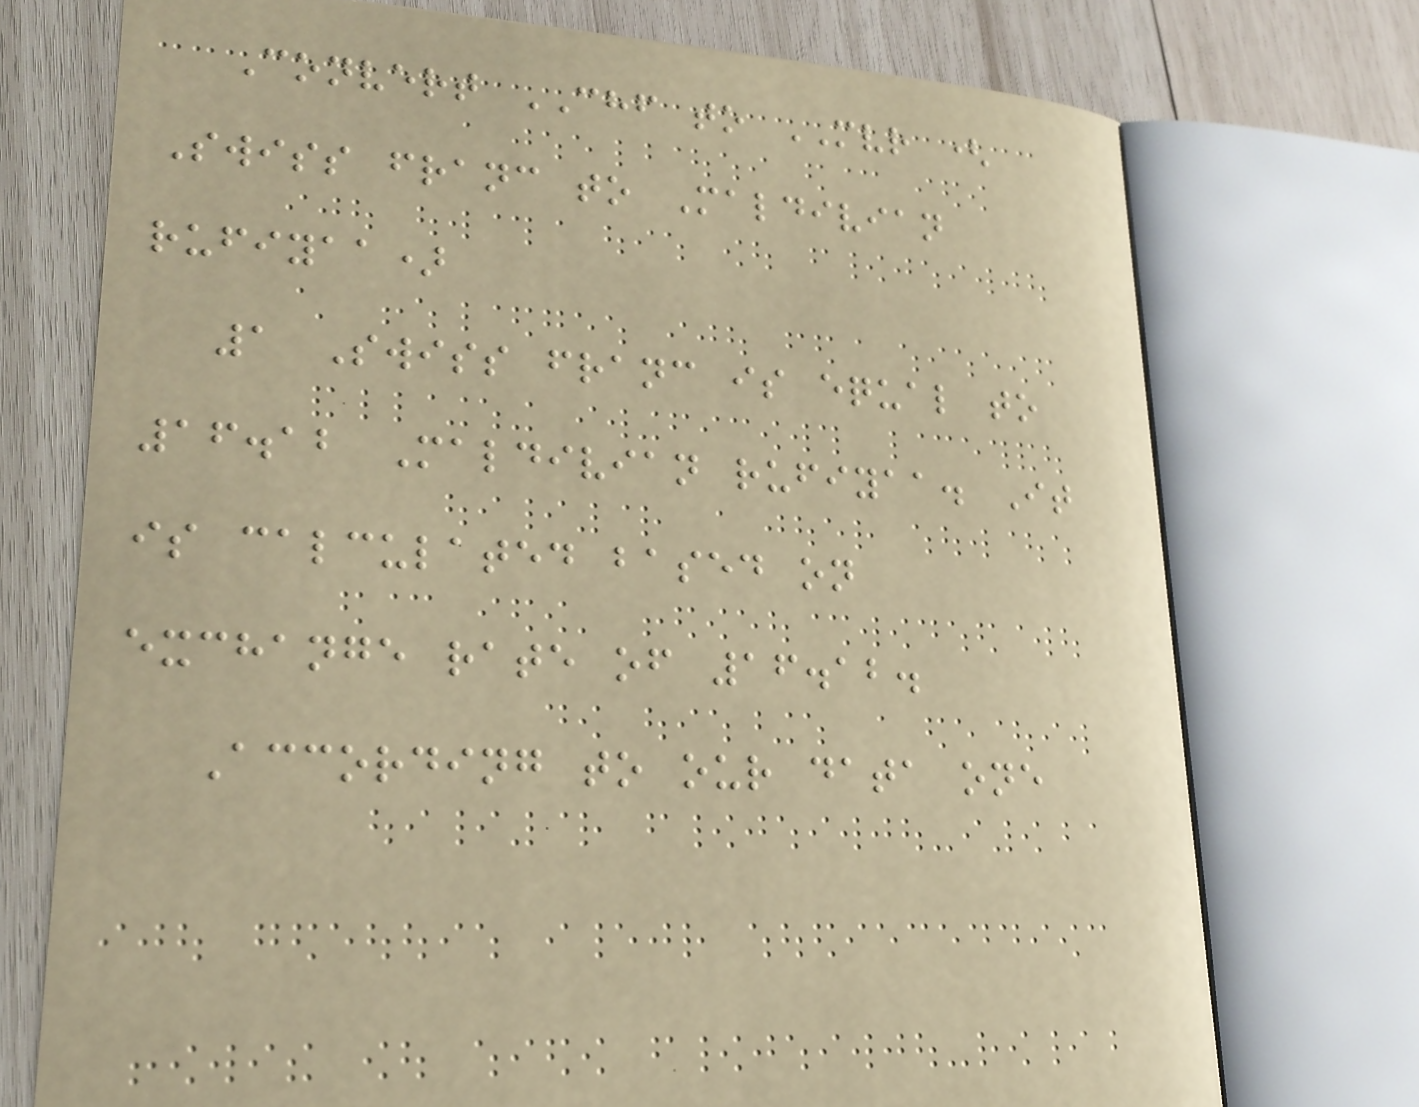Convert CHF to MVR (
Swiss franc to Maldivian
rufiyaa)
1 Swiss franc is equal to
16.12 Maldivian rufiyaa. It
is calculated based on
exchange rate of 16.12.
According to our data one
